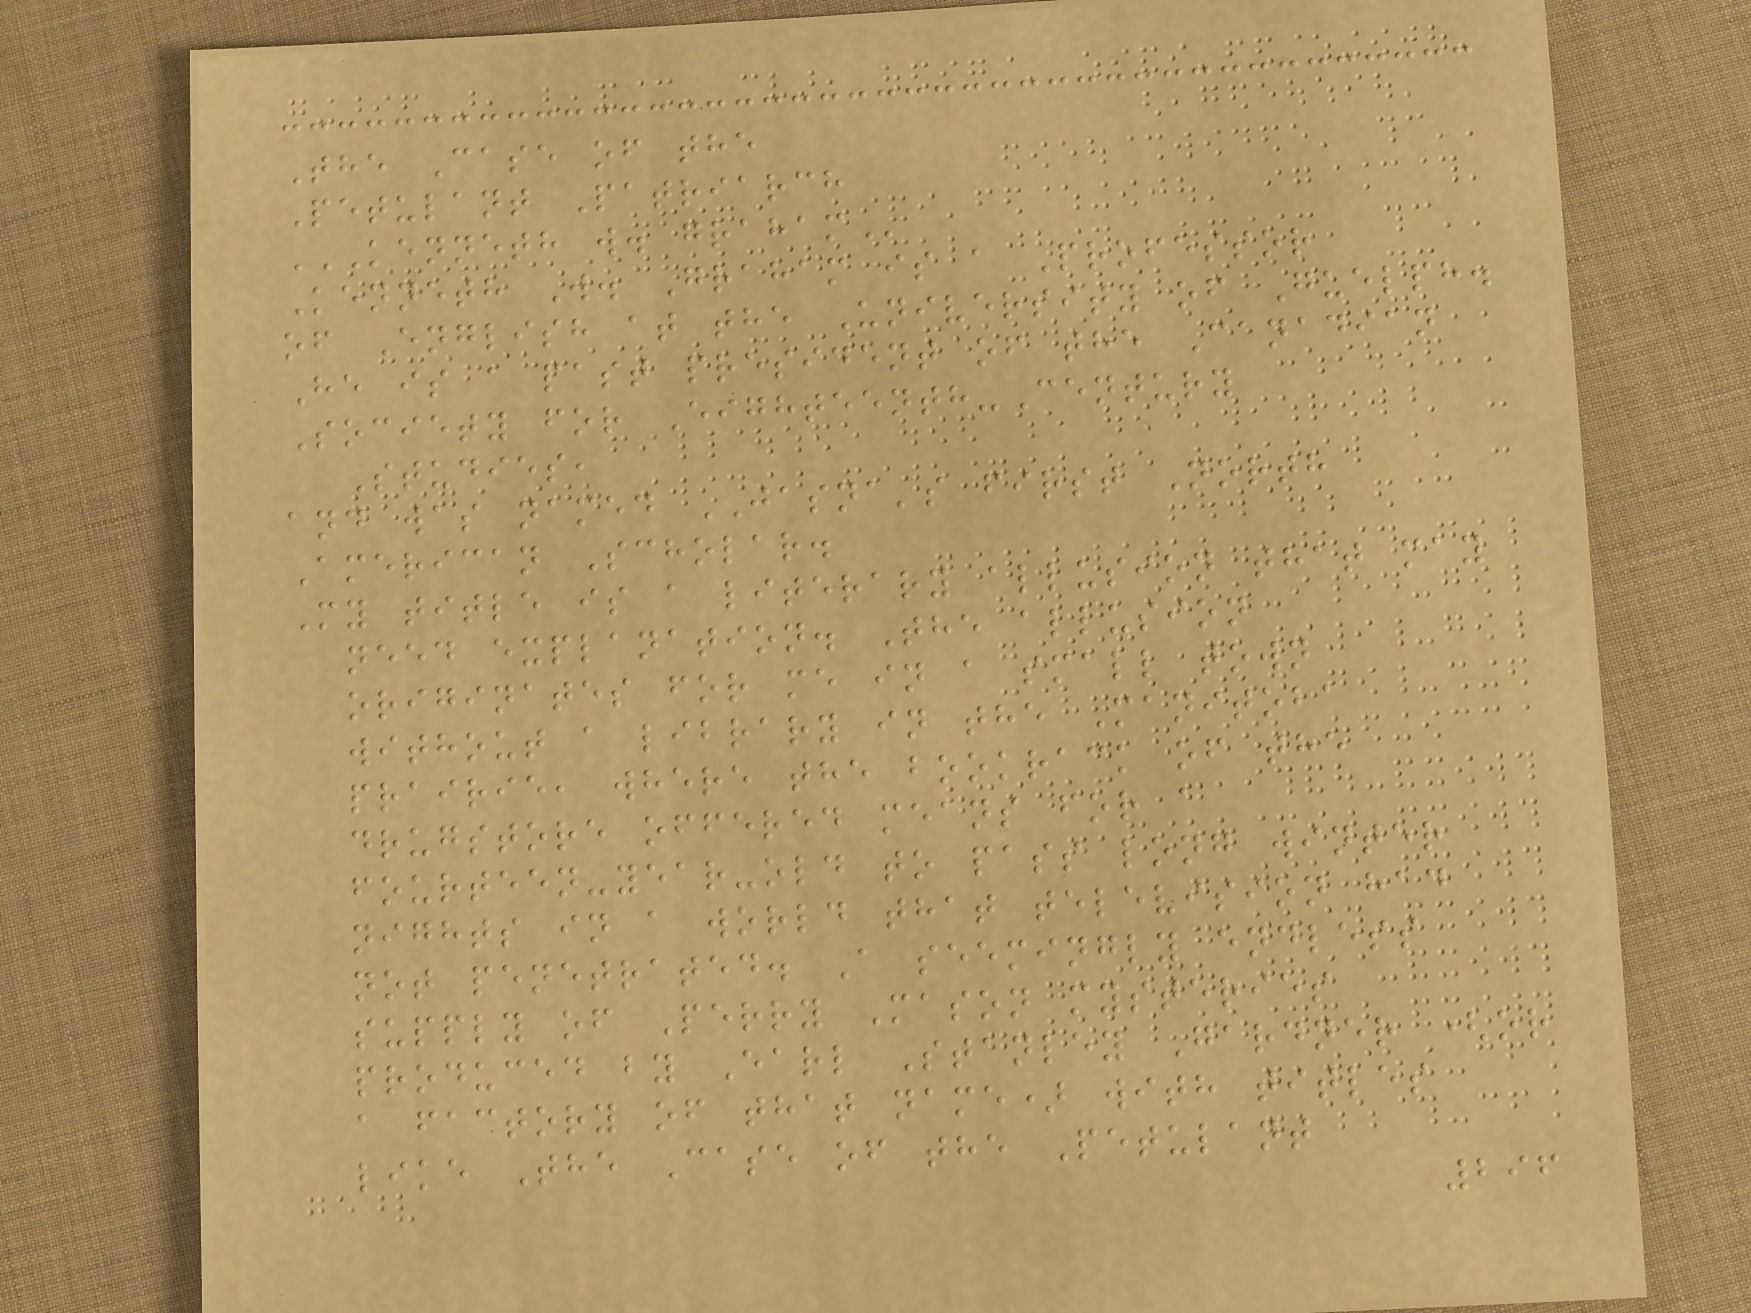The Case of the
Petulant Patriarch
KENNETH W. GRAHAM
Kenneth W. Graham is a Professor
of English at the University of Guelph.
He is a past president of the Canadian
Society for Eighteenth-Century
Studies,
and was named JASNA's first North
American Scholar.
My title is a literary allusion that may
need explanation. The allusion
originates for me in a small town
without a library in the Manitoba
prairie, where the bookrack of the
drugstore offered means for a
fourteen-year-old to pass long winter
nights in a world that television had
not penetrated. A seemingly endless
supply of Perry Mason mysteries
produced by Earl Stanley Gardner (or
a factory of that name) with titles
like The Case of the Petulant
296
